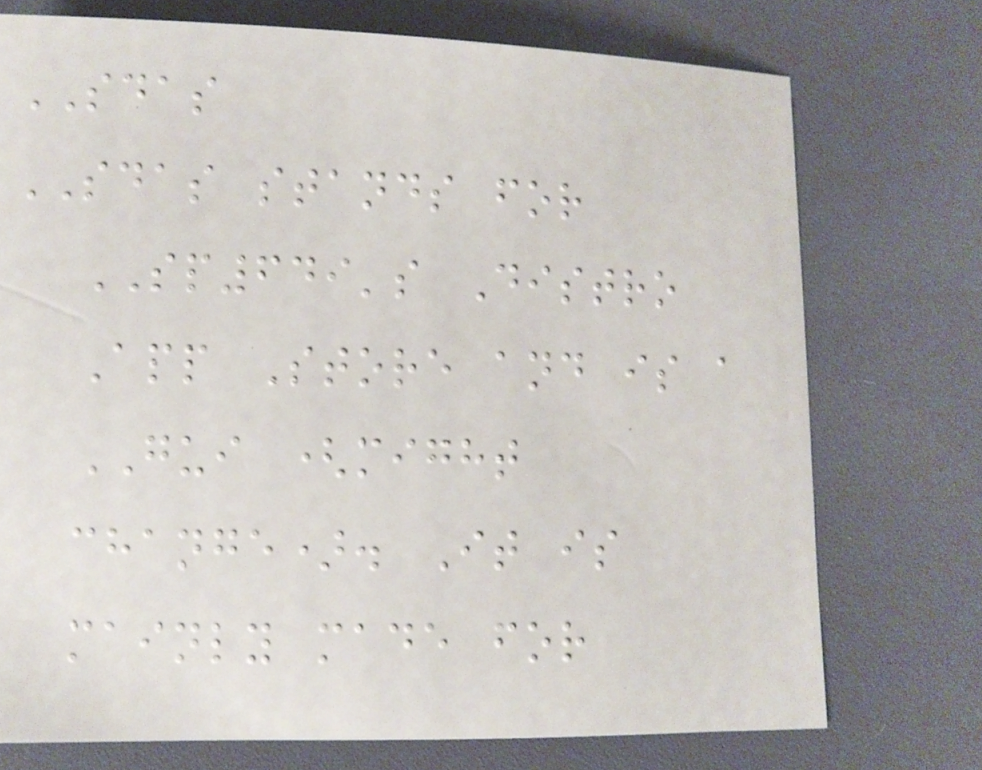SDAS
SDAS stands for
SP649's Distro
App Store and is a
GUI (might
change). It is
mainly made for
